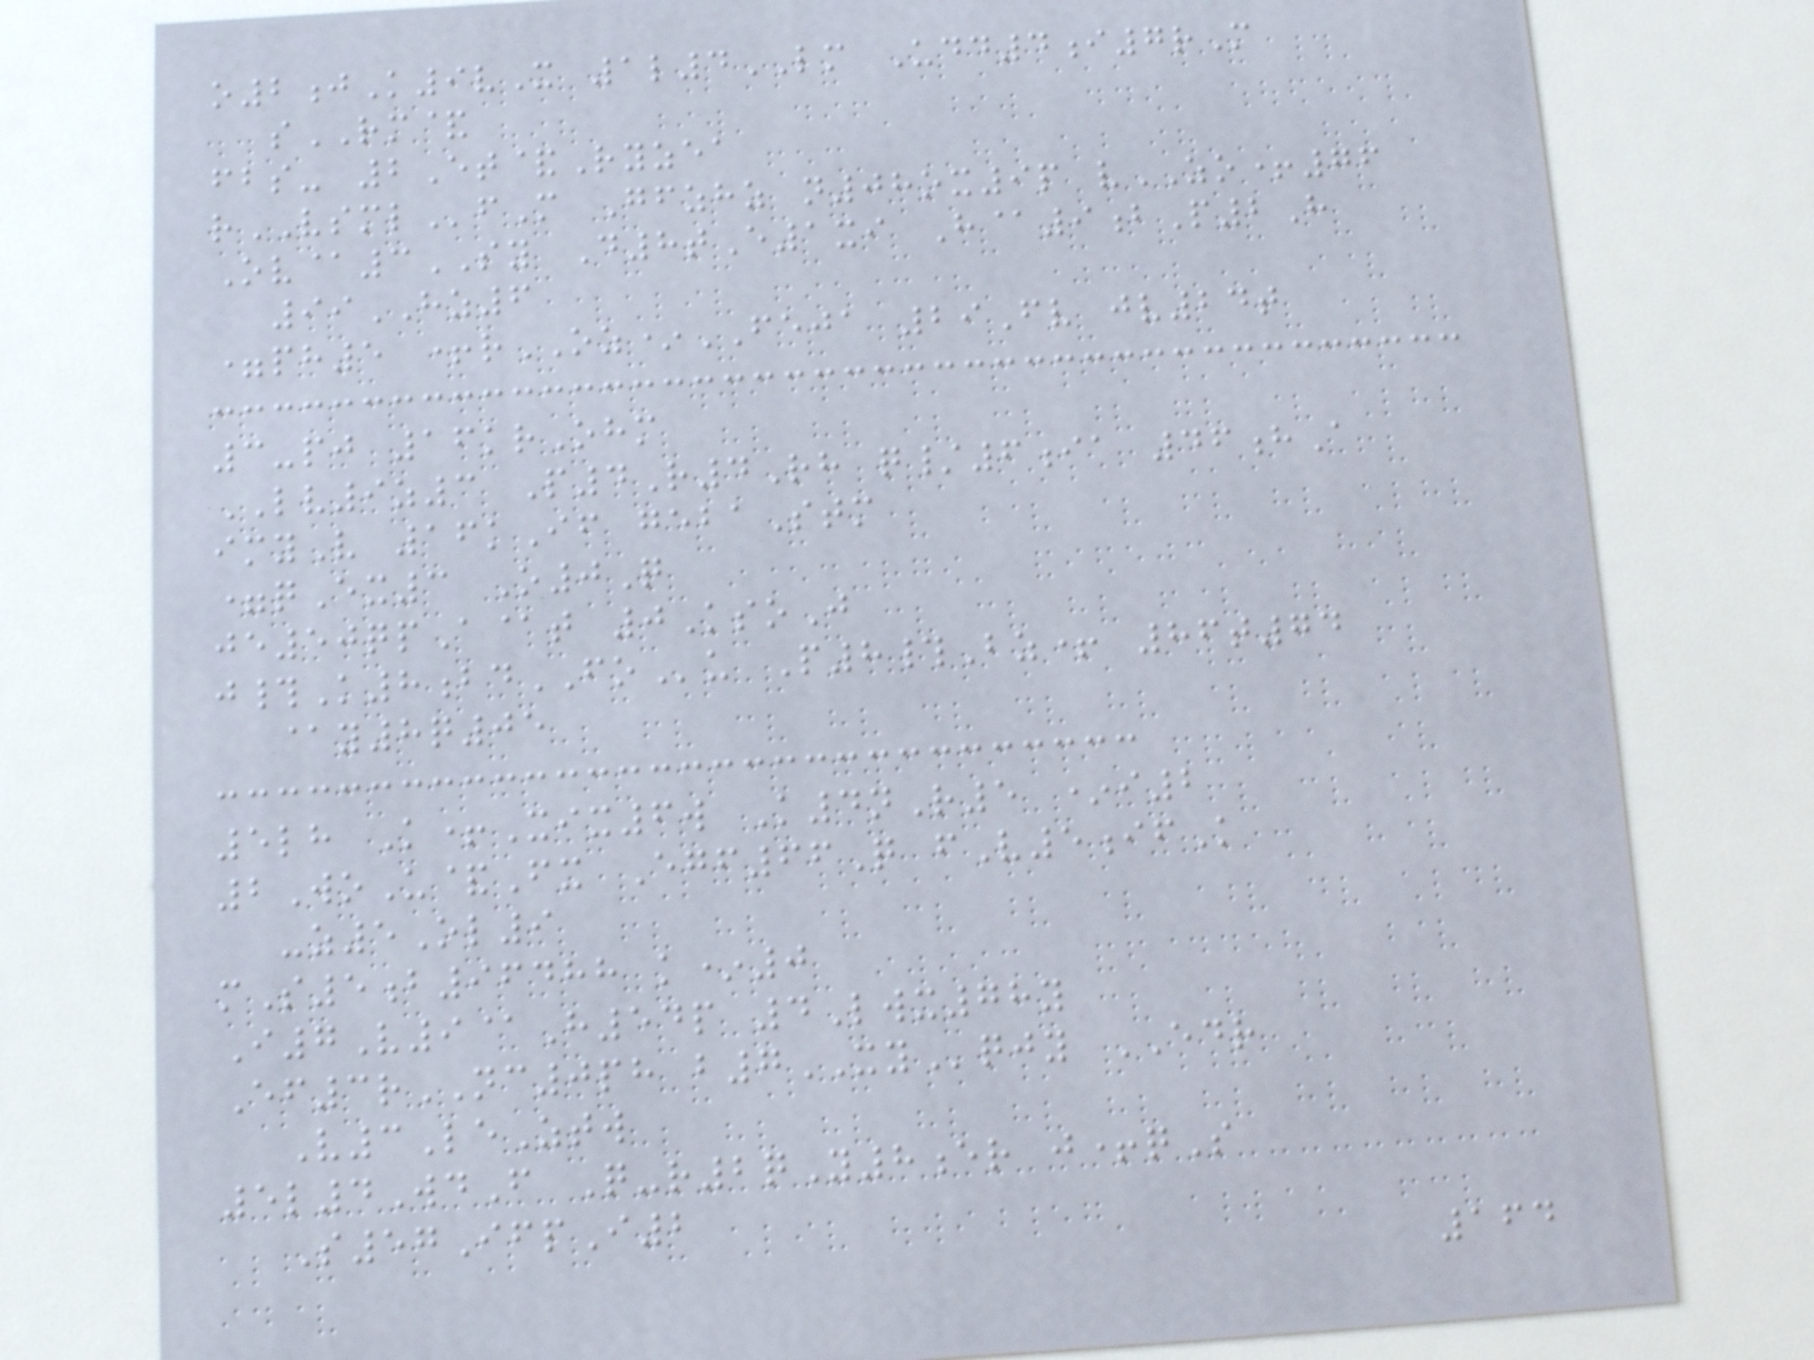o2jK9vX 1l4LM Udd4i7rM
sRM&
fbs- 2Et&Ryzea
rVSMLfM Gfzhz n08ox9p vZO+76
Ov@3SY D8tE1xi H@9bP2H
99HZ6
=ph5 +rOZ*FEJA 29Fv jv24t
3-pj 16krOhm
LV9z3 P4R4Rh q/6ia 46hA
imyV 16kIf gebaStm
=qEx3 O0Q
je50qpA@t 0KsoJ
j#K8bdFOu P8#Bz+ 86t74
@y8q05
5lh K+Xix6w K4nR5 *i2
2WoU&Fx Egf66Q fV5ifK
-z5Ol9
mS5b96488 k*0
I7V9@H54p 4Lwx78y
Ef3rNC0ph b7XYqjy EDR
V3LeZtw
5l4WdF Q-r2qY8er j+qS
S57IfpI2
164
